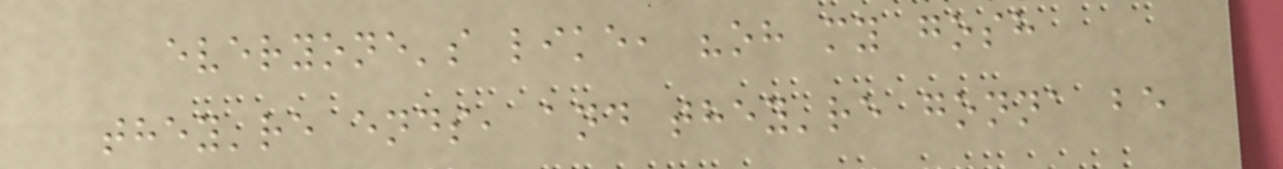everyone's like, "oh my gosh
they're ends, and they're gonna be
